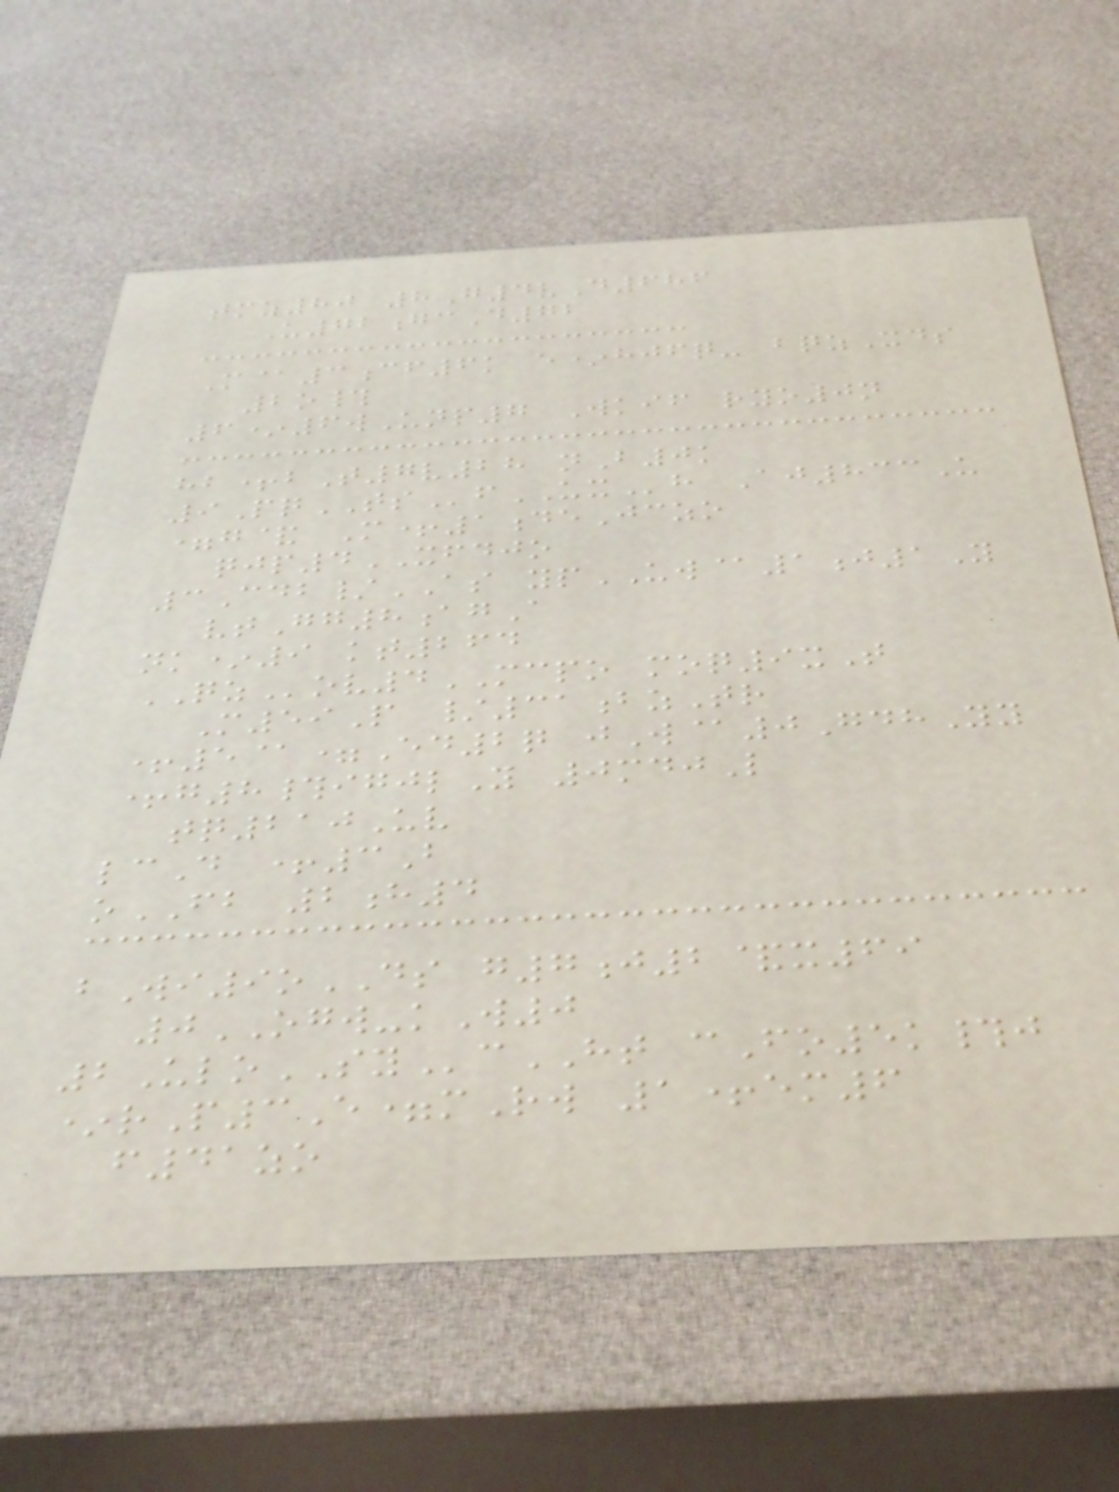tmz80 8G4vD686
U72gcD72
M@3cf6k e*hjfq- bqzXds
2o#
6*6wUnp7 Wkif ryo0n
hb+bT7v28 nB0k
9PqTSfUXh Aj833U
=g& M+1deJczo
qjp4XFDJO
3Cdb/AS ypUW@1j1Y
vtGg8agA
nk*9 kt264
QZov4MCPO moq9xT
M59P /31bzTr
+5@=Ed2q jW@0GdhYy
+g8#igjlY 0mdjL
tq210Uv
lcD +3B
oFB 2h4
bWi9oDS g7j2&x69
0OGW-kW0
2UloSYcHT cFo5k#j
*rP3E=mRw 1+em6
f41zo
